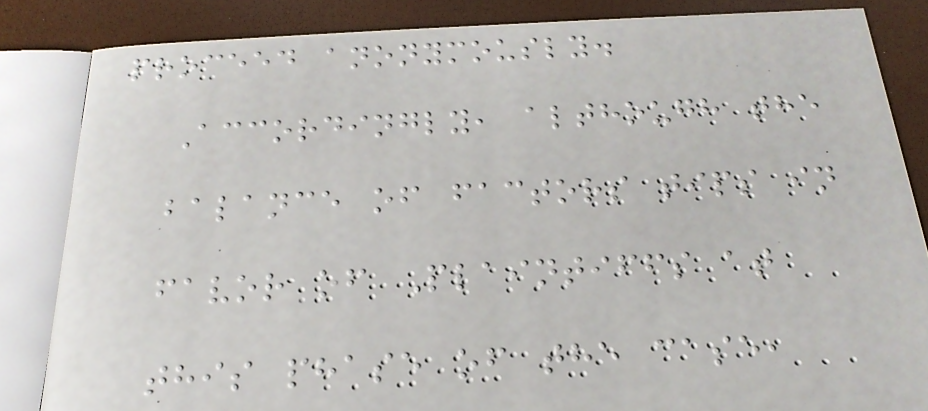proceed anonymously.
Accordingly, although the
balance of factors tips in
favor of Plaintiffs at
this phase of the case,
